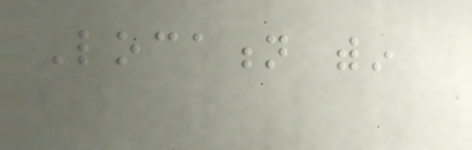Location within
